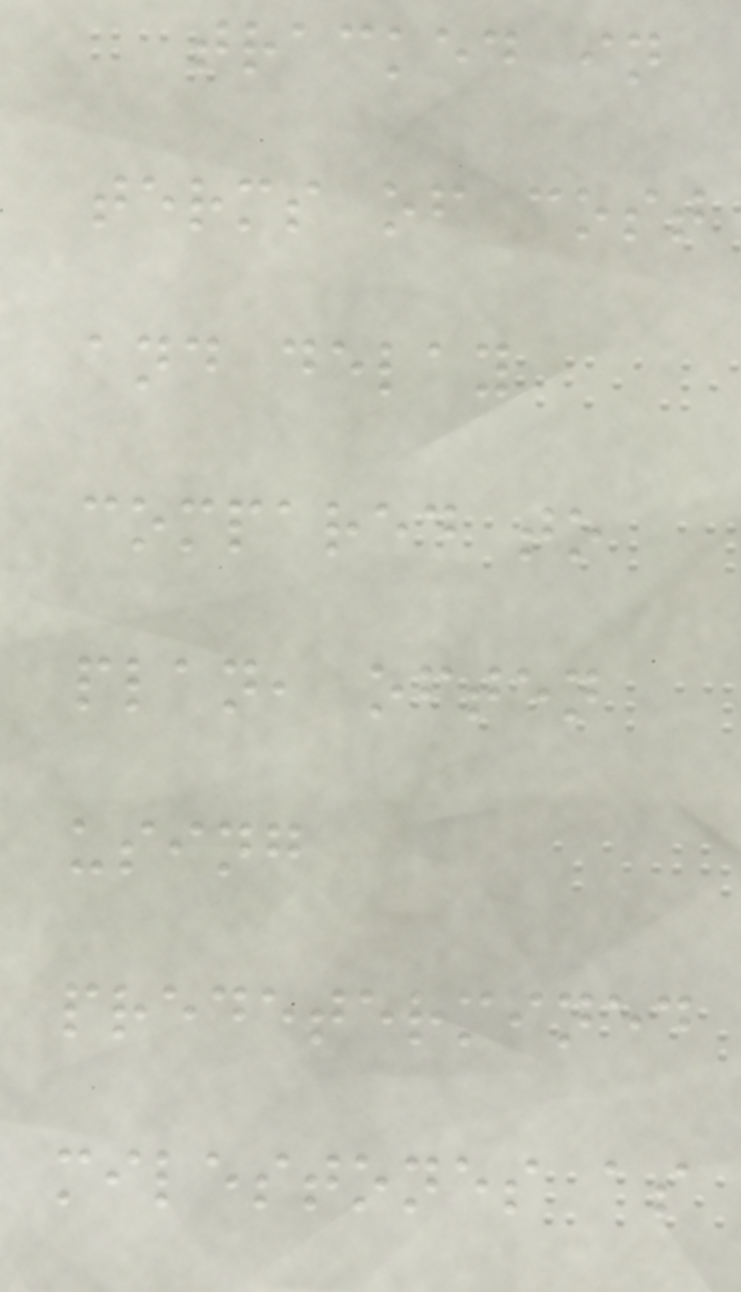tracked in
terms of cost
and delay
compared to
plan, often
using
predetermined
milestones as
